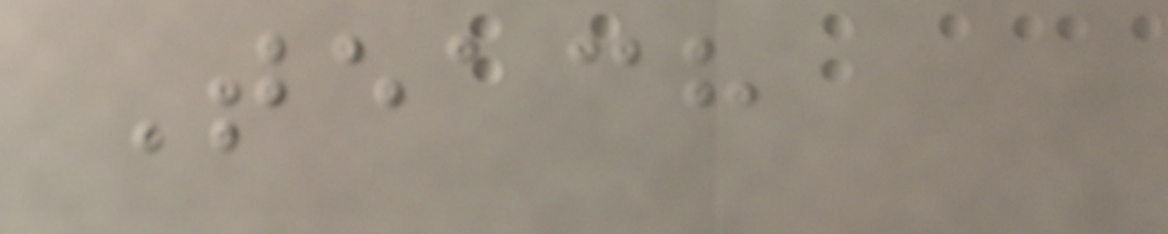Teach
